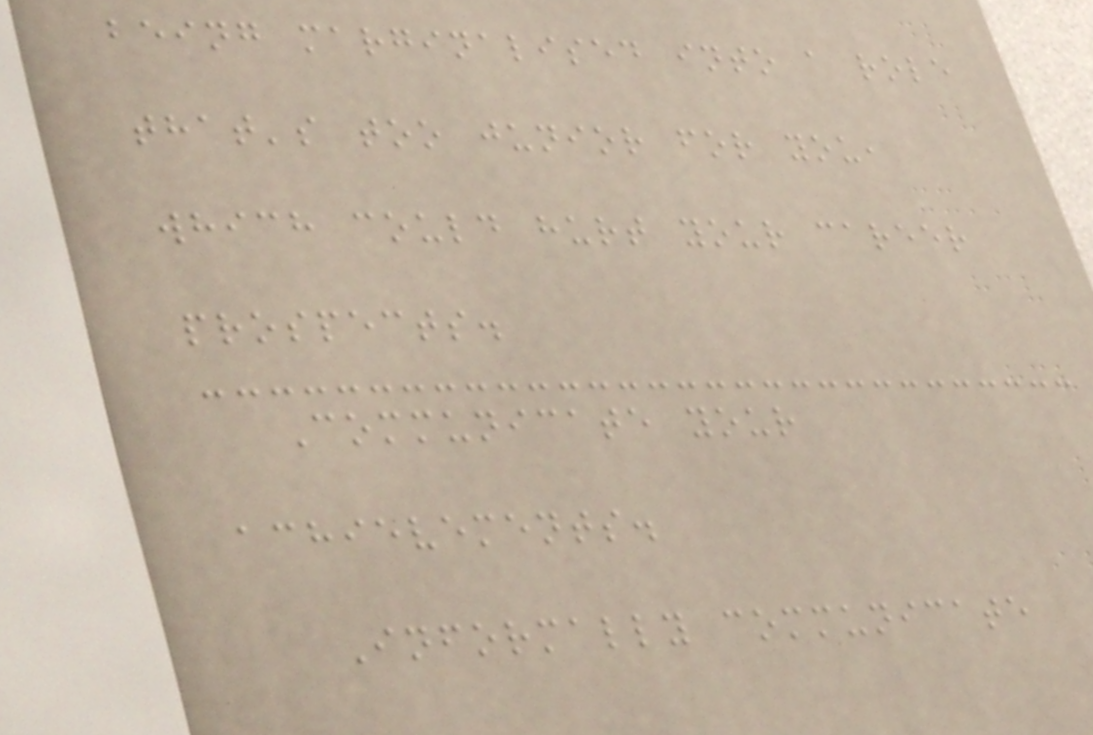being marginalised into a role
that's too junior for you,
which could hurt your career
prospects.
Communicate your
achievements.
Informally communicate
